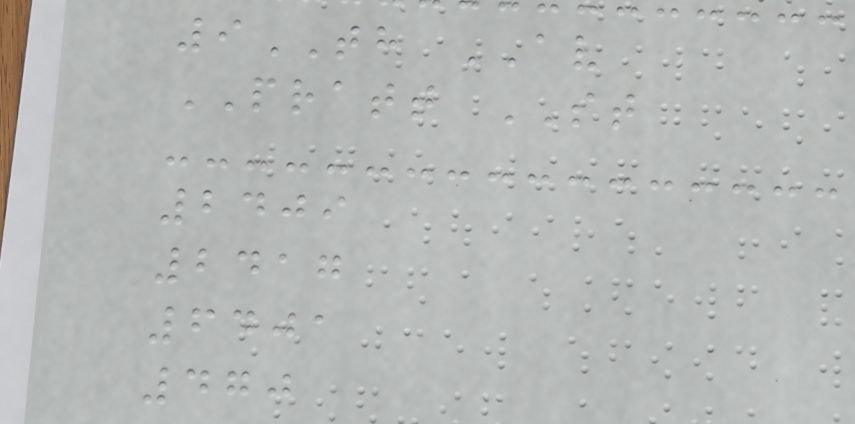9TH AV
PRATT ST
2409
2417
6401
470
